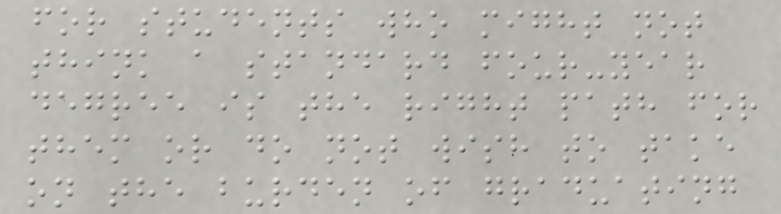for students who might not
think a standard four-year
degree is the right path for
them or do not wish to take
on the burden of graduating
